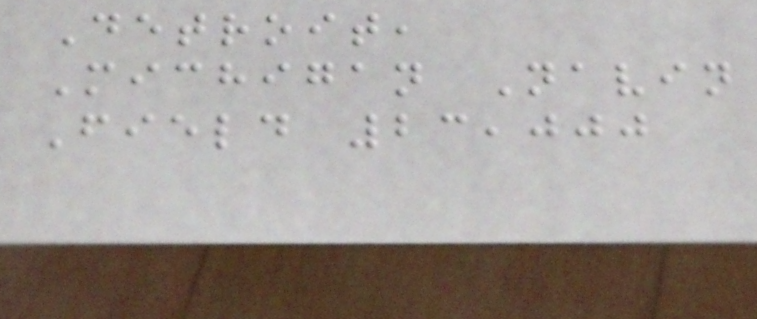Detroit,
Michigan Navin
Field 23,000
